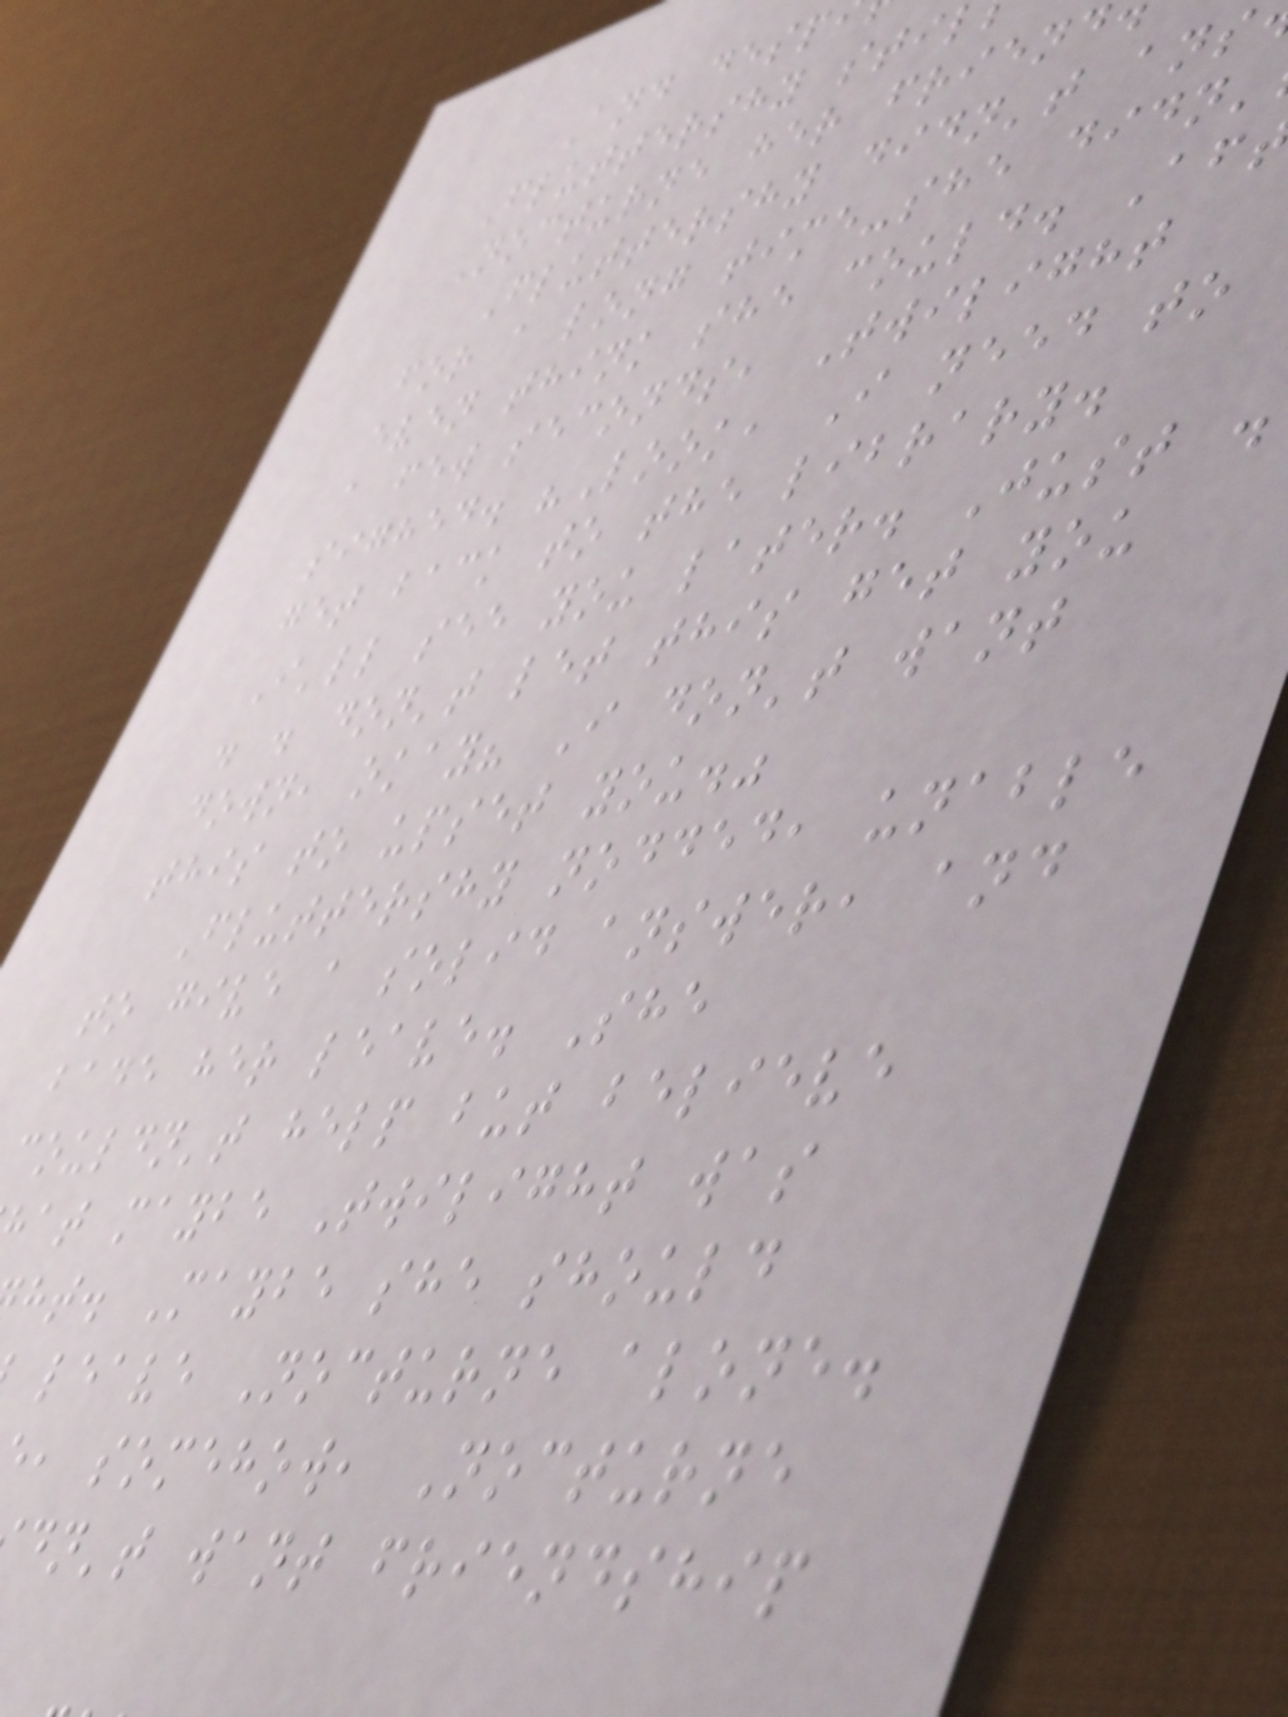And desp
Fluttershy sti
Nocturne her friend
Fluttershy didn't ans
for a long time-she didn'
even think she could. Af
a few seconds, Twilight
sighed. "Look, I need to
get back to the library.
I'll see you later. Just .
. . don't let this get you
down, okay? I don't want
this to upset you."
Fluttershy nodded, unable
to give a solid answer, and
bade her leave. She
couldn't help but believe
at maybe Twilight was
ht. Maybe she should
leave Nocturne alone.
, somehow, Nocturne
dn't want friendship
